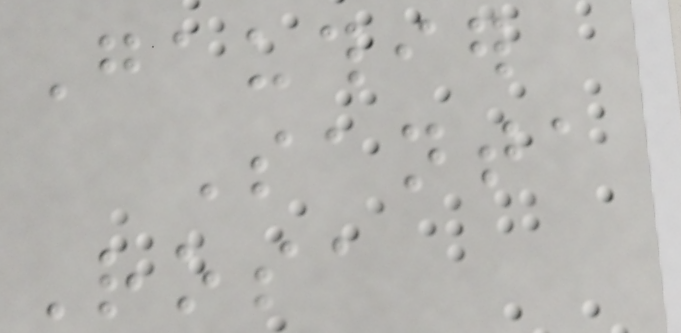Gauthier
Santa
Rosa
